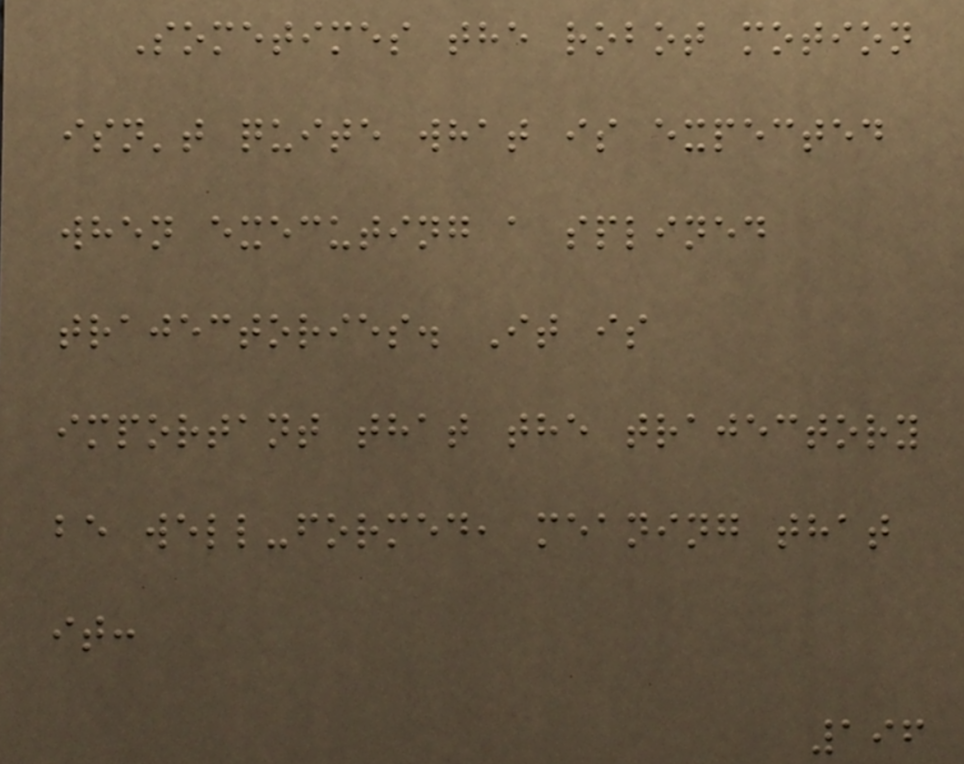Sometimes the robot motion
isn't quite what is expected
when executing a splined
trajectories. It is
important that the trajectory
be well-formed, meaning that
it:
196
